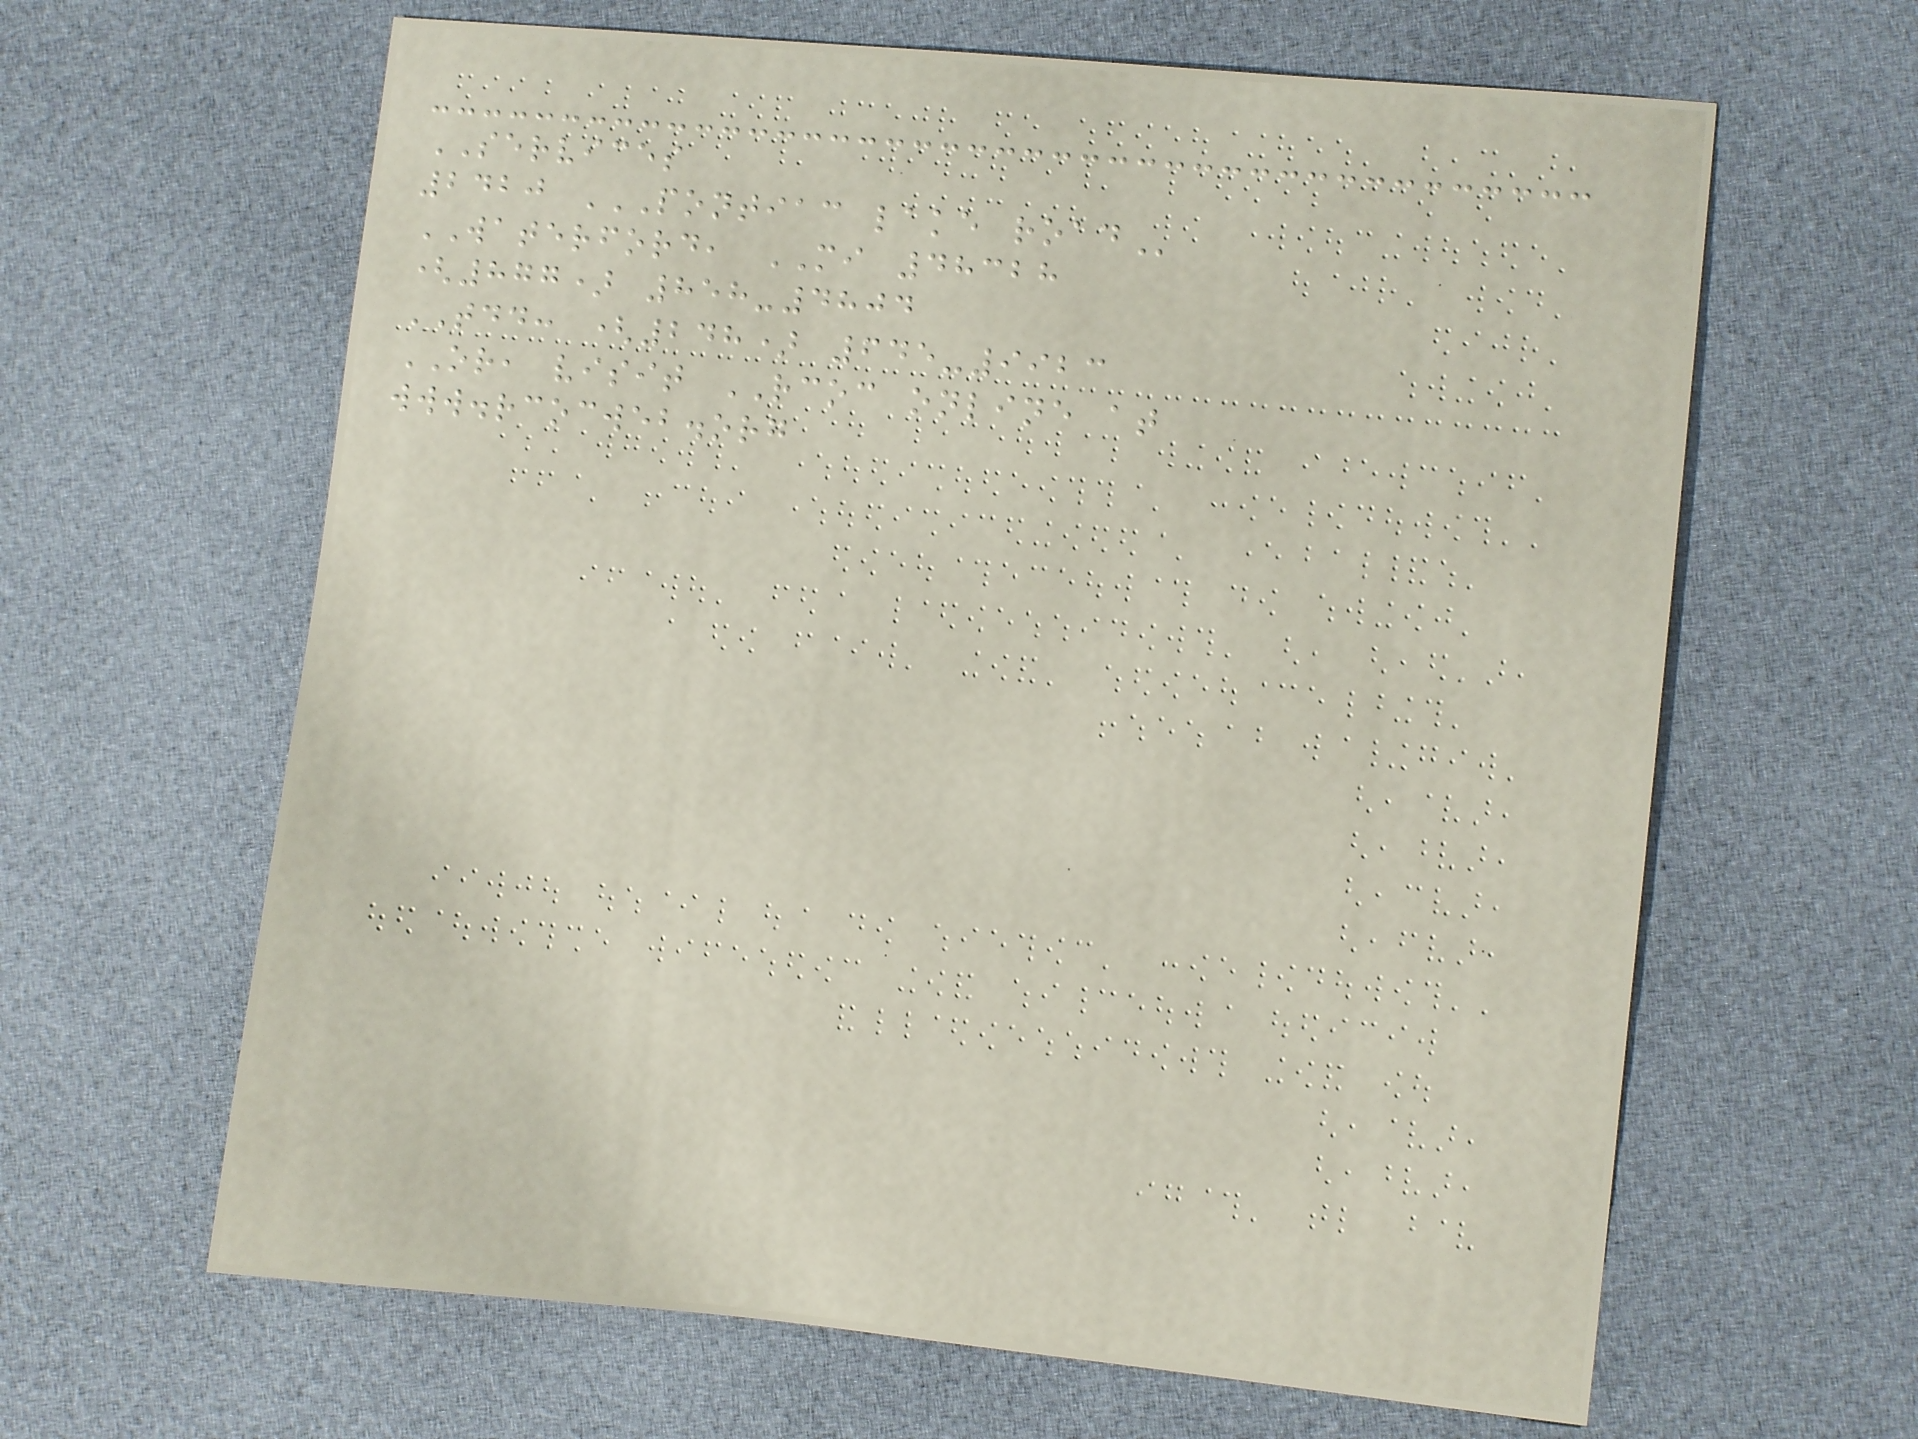SERVICES
2420 PONTIAC LAKE ROAD
WATERFORD, MI 48328
(877) 858-4804
TDD: (248) 645-9923
OR, visit RCOC online at
www.rcocweb.org
